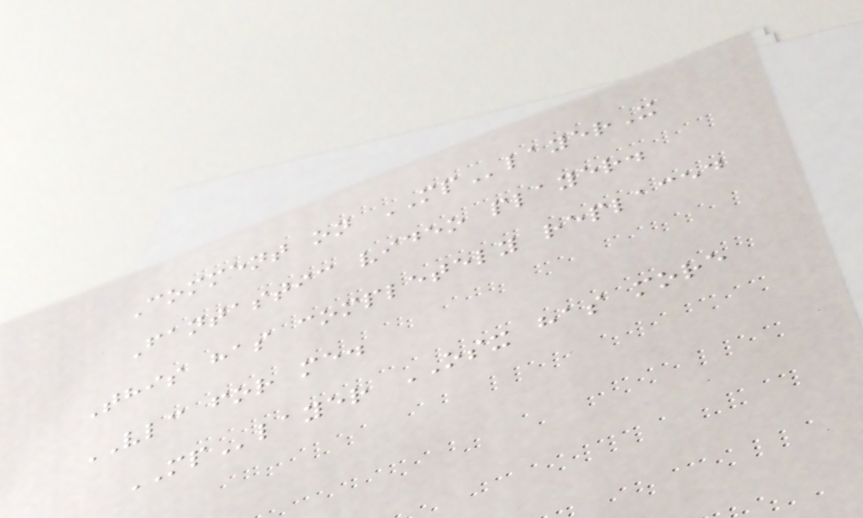Comment on MPlayerX
Fantastic video player.
This has completely replaced
VLC for me.
MPlayer OSX has more
